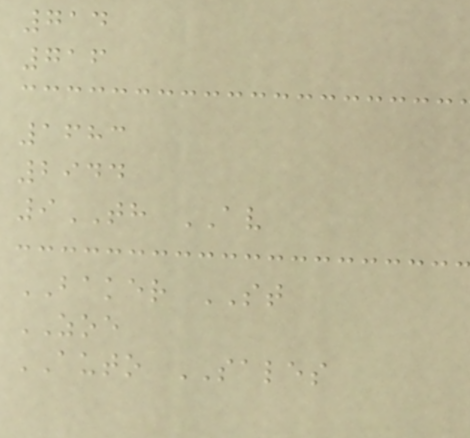714
716
1683
2944
9TH AV
BAKER ST
ZOE
AUTO SALES
